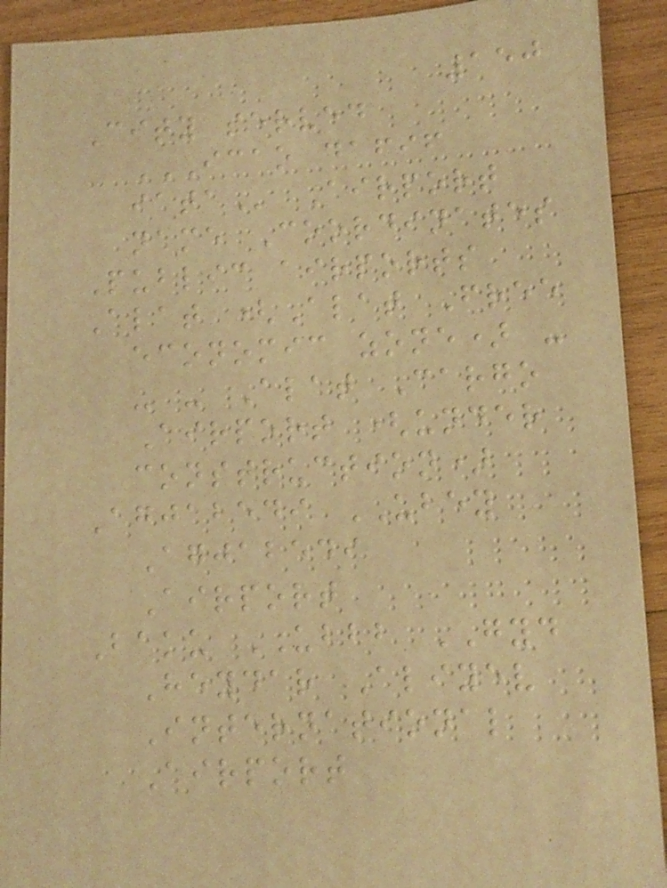150
City served
ICAO DAFIF
IATA Airport
name Coordinates
Public airports
Alat (Alat Free
economic zone) -
- - Alat Cargo
Airport (under
construction)
Agjabedi UBEY
Agjabedi
Airport
Baku UBBB GYD
Heydar Aliyev
International
Airport
